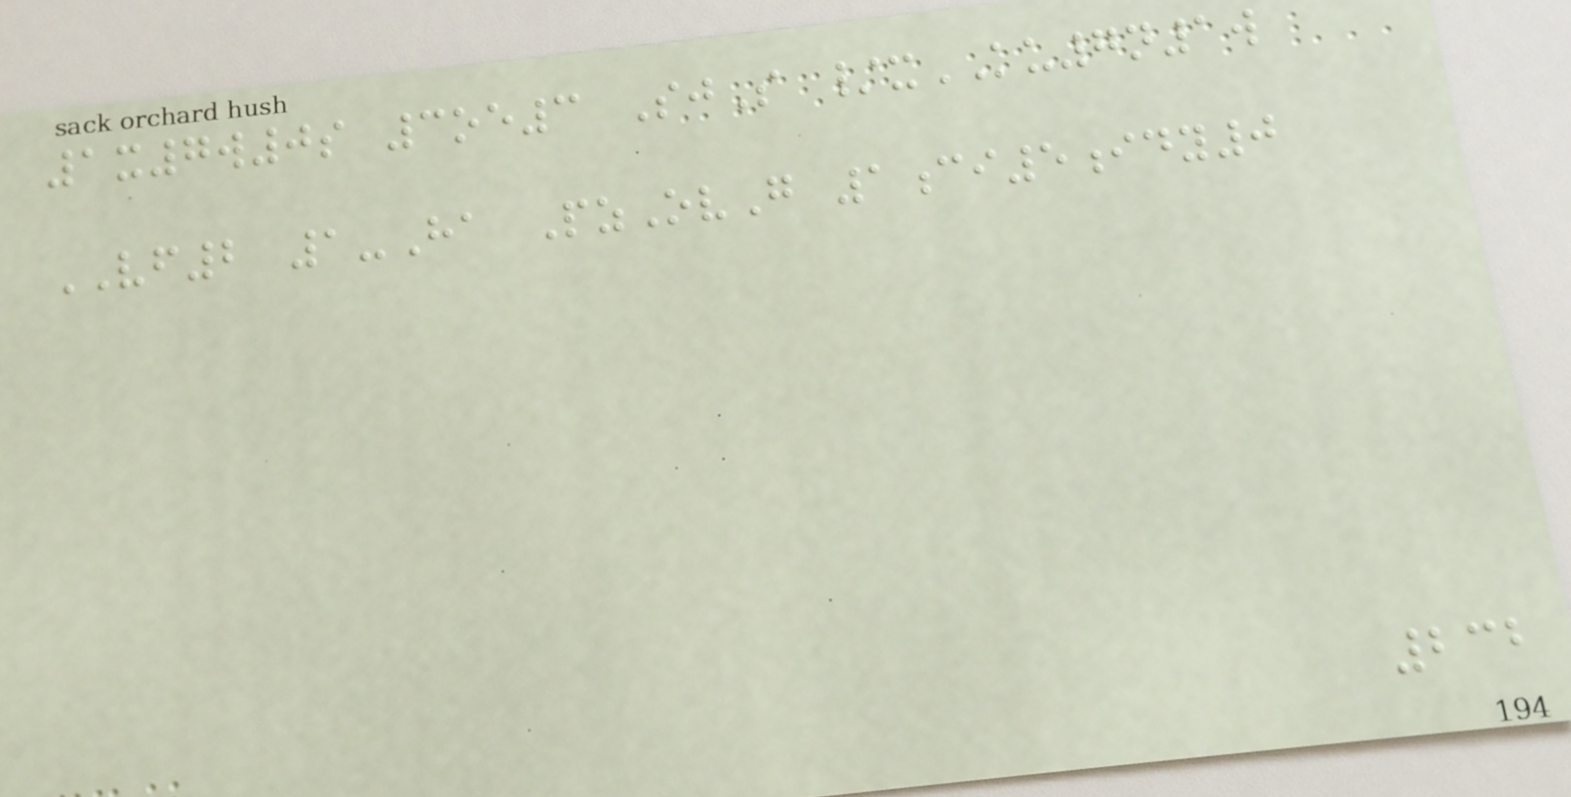1x7w0s 3oe3 SjS /xKU7n1w
VF2 1-Ha PzOvG 1ci5idy0
232
